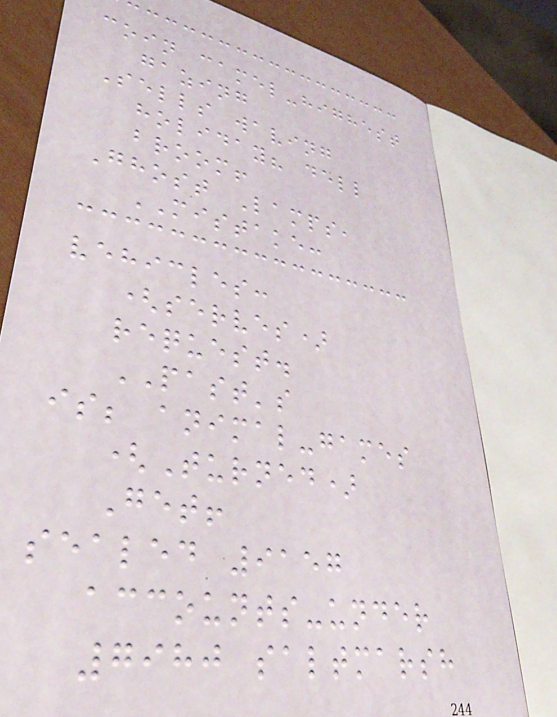coin camel-highest
gazing
Sells waving
holiday? dell
broom!
Ghost Lamps,
MISTAKE:
vehicles:
(serves)
request.
PAST's
is; animal-games
(Turned)
Get!
sealed 9157
accounts-under
7980 saltmarsh
